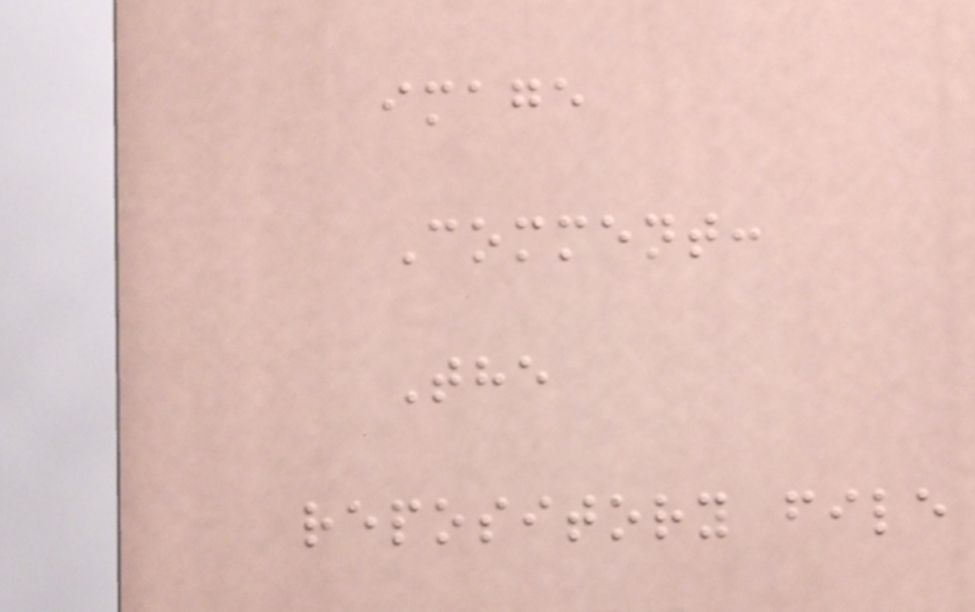image
Comment:
The
repository file
